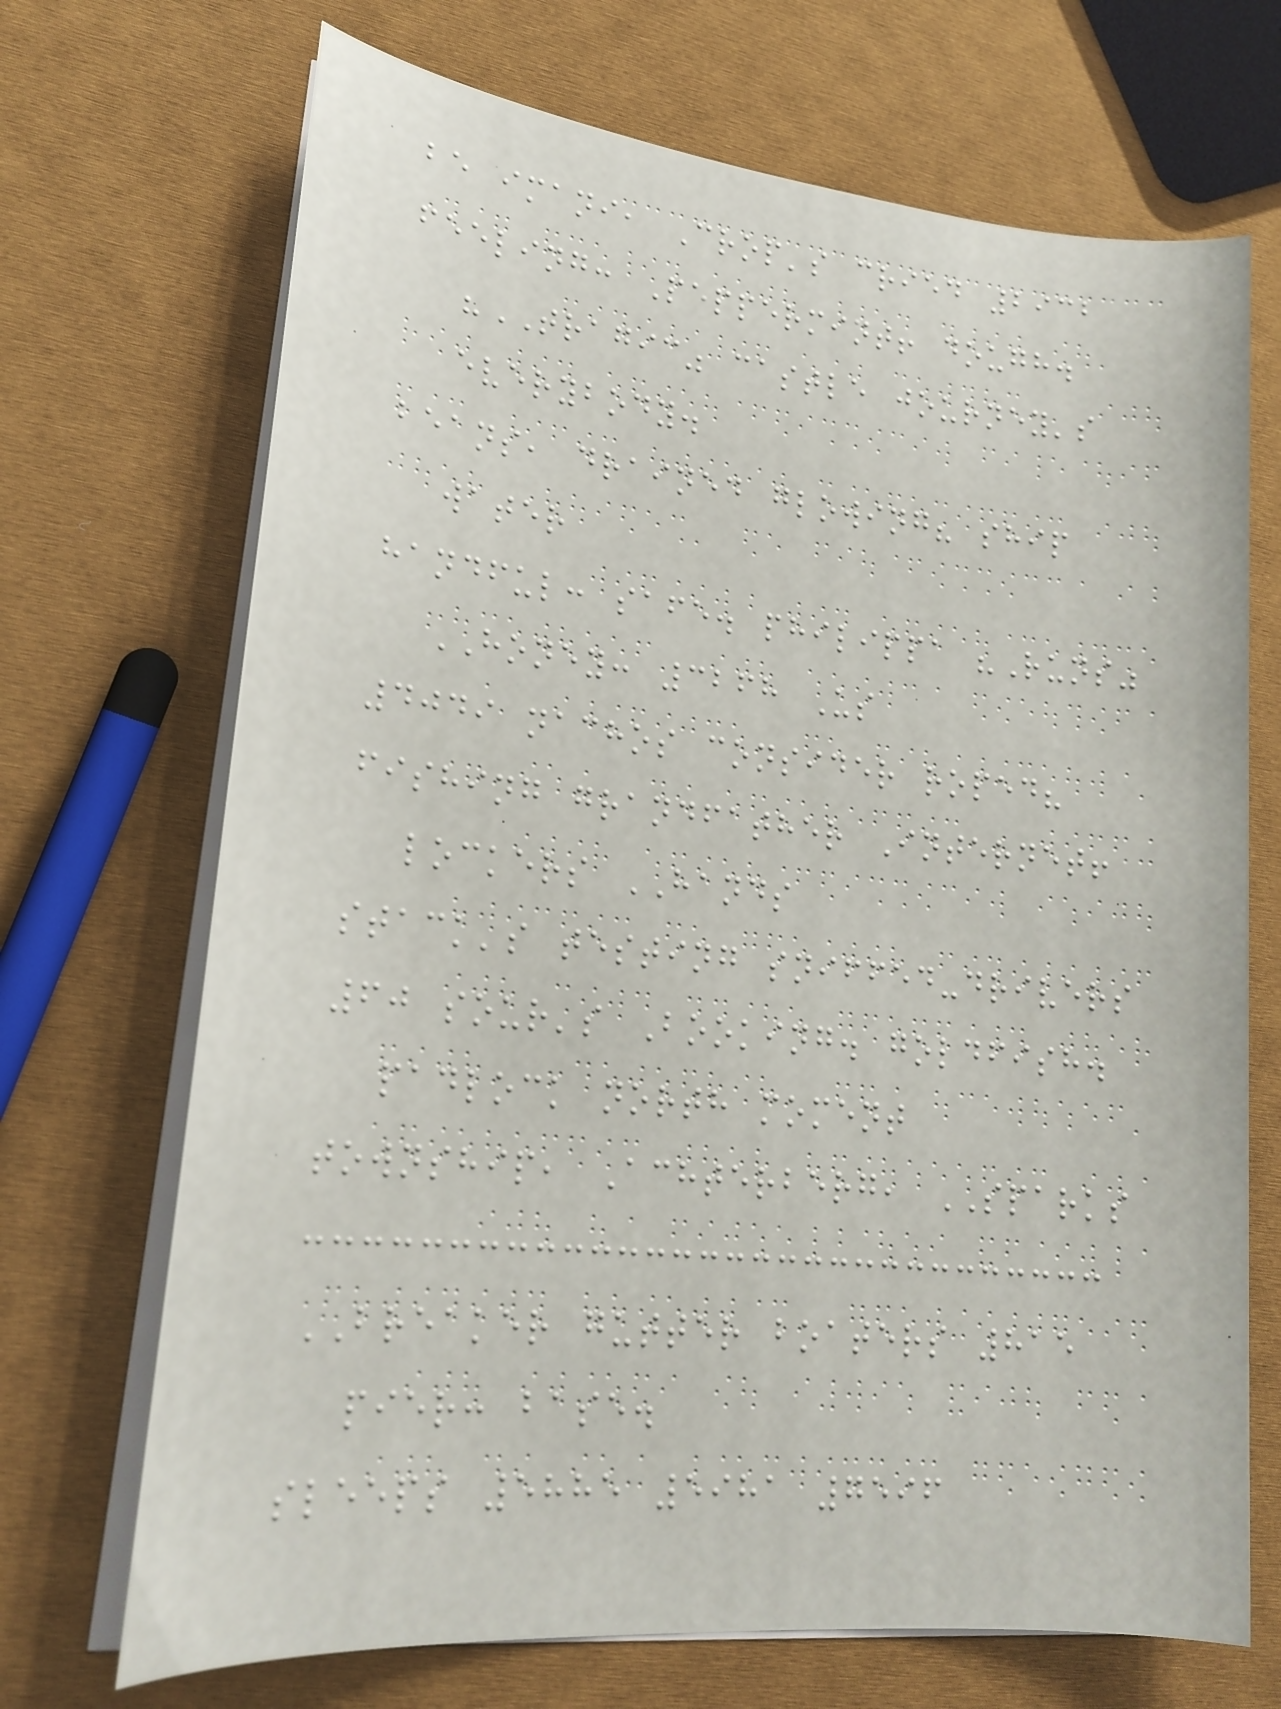be imani, Crop's cried 2932
feeling: Peppermint! dough.
"TRAGIC" castle journey's
everybody.
beans, drained glowing? ship
water
handful: safe. philippa "Runs"
HONEY: 3268 Us
4049 nachos consider roped?
fishing grandfather Internet!
lockers HANDS
stack's testing sniffed-drivers
60 sour's Booking. goldfish.
padlock north moment
township, Achterberg, SPARKS
BREAKER gutter boaters 815
pier: base.
sleeps 5885 5981 7596
